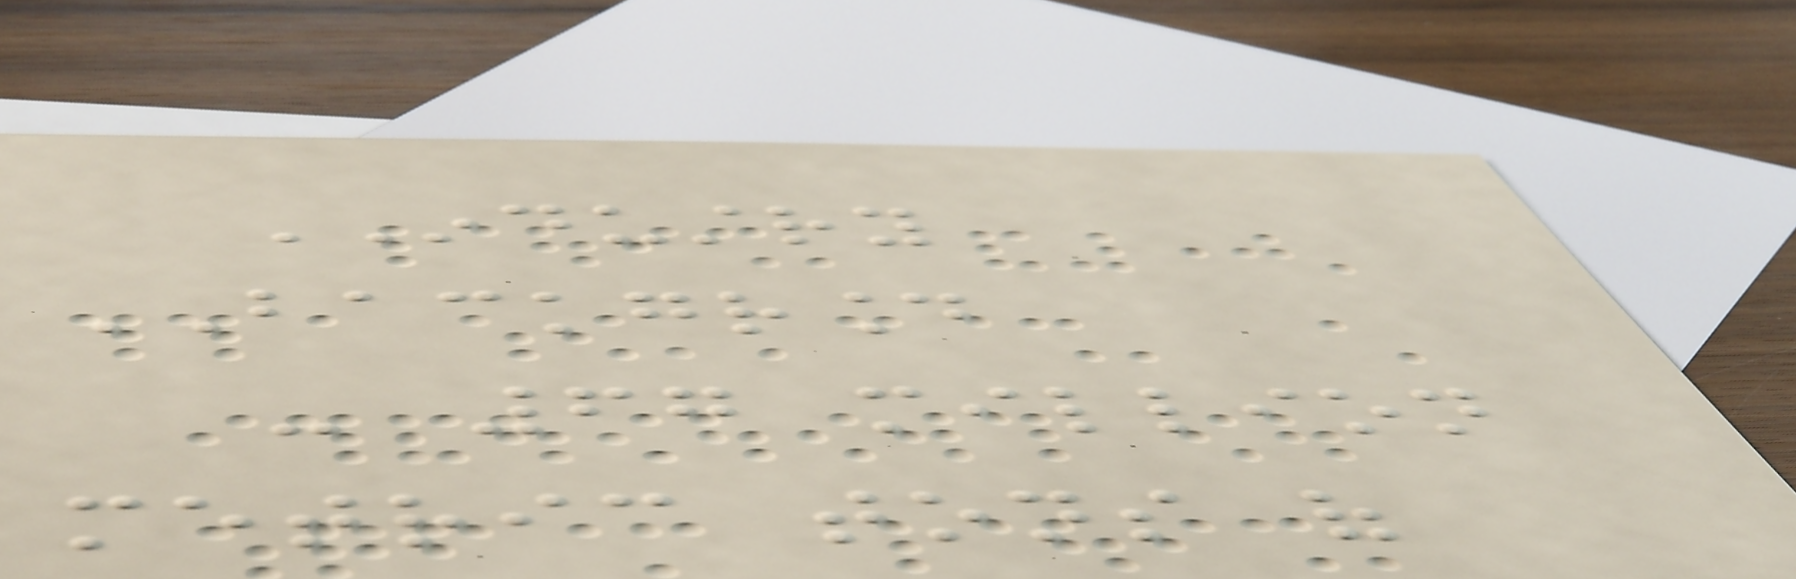INDUSTRY
BACKGROUND
- 67 million
metric tons of
